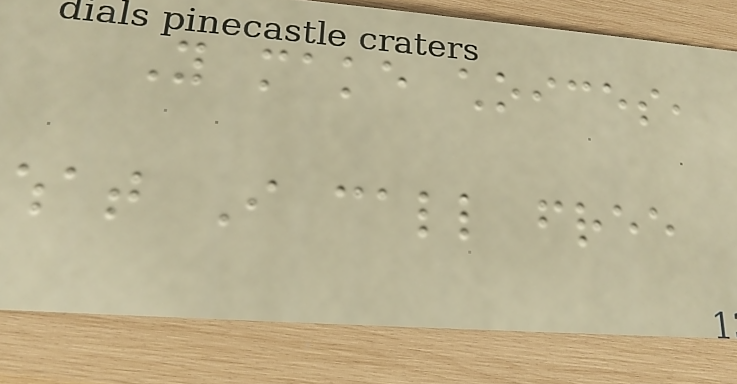You make choices,
what I call free
